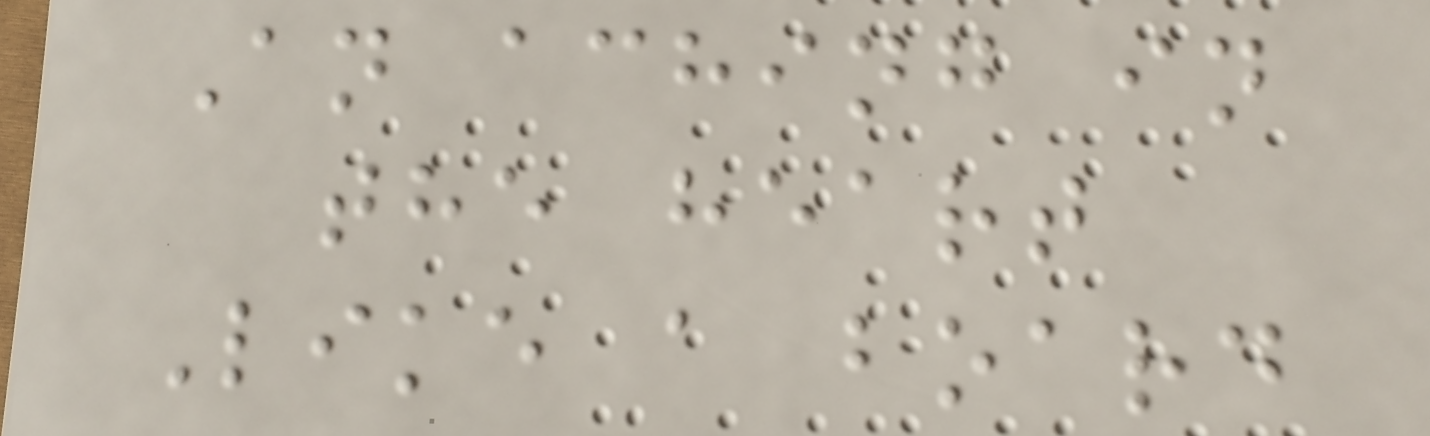An aching in
the heart
Like a board
